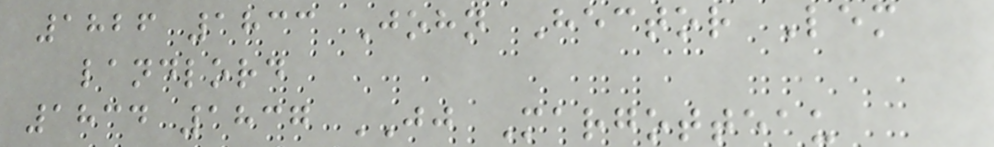1826 1833 John Hector Lem
landlord
1834 1837 JJ Margotteau
